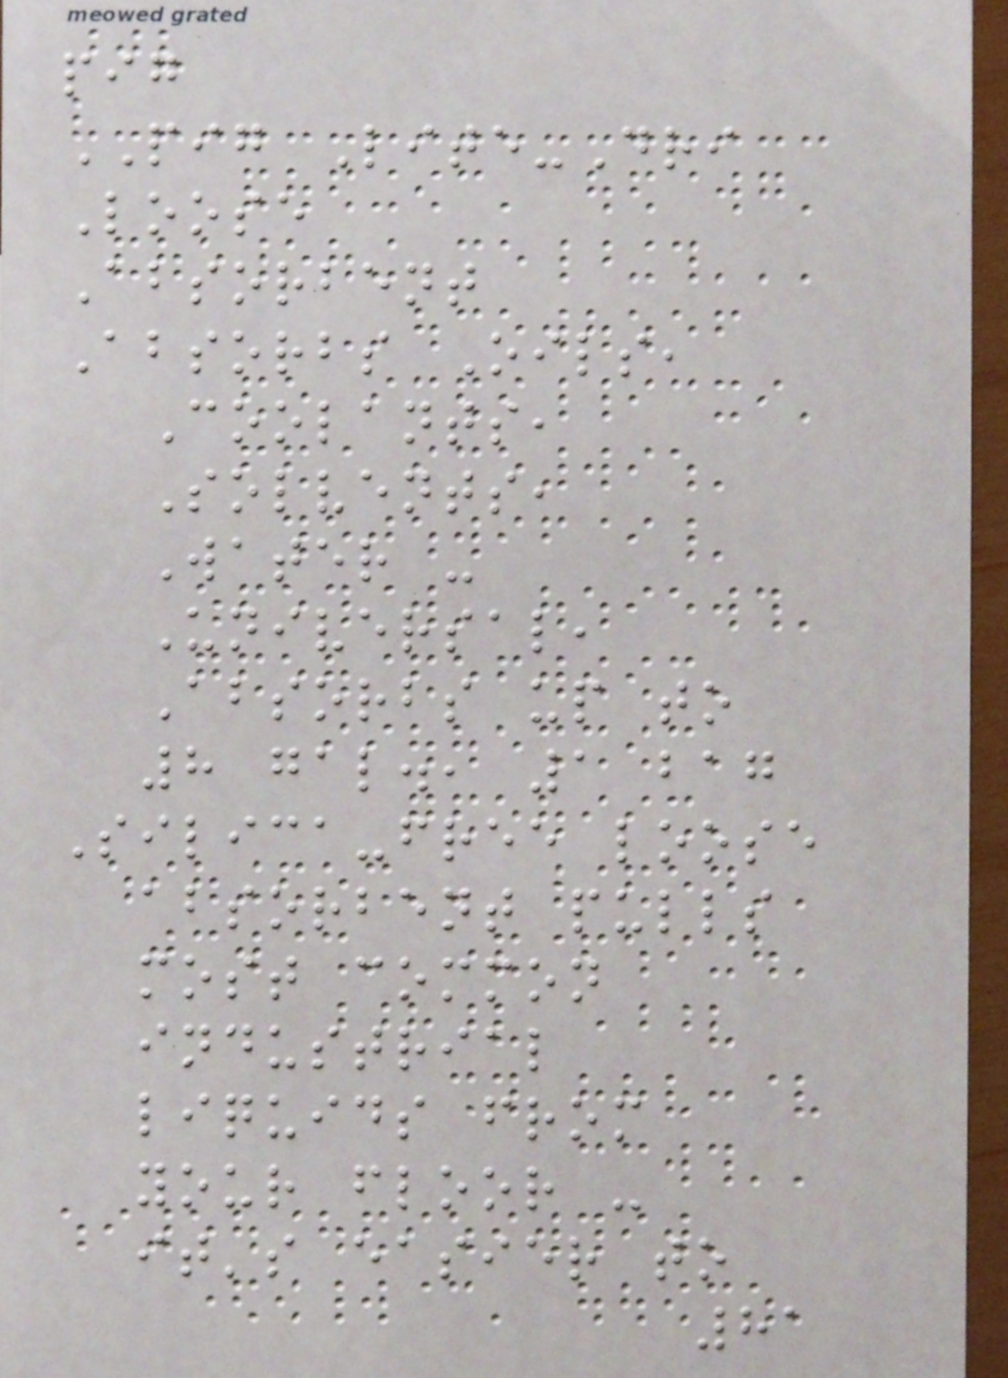pig
PIG Lite-Dri
Loose
Absorbent
Absorbs Oils,
Coolants,
Solvents,
Water -
Universal,
Absorbs up to
8 gal., 1 bag
Silica-free loose
absorbent pulls
most common
industrial
liquids from
your floor -
it's easier to
81
